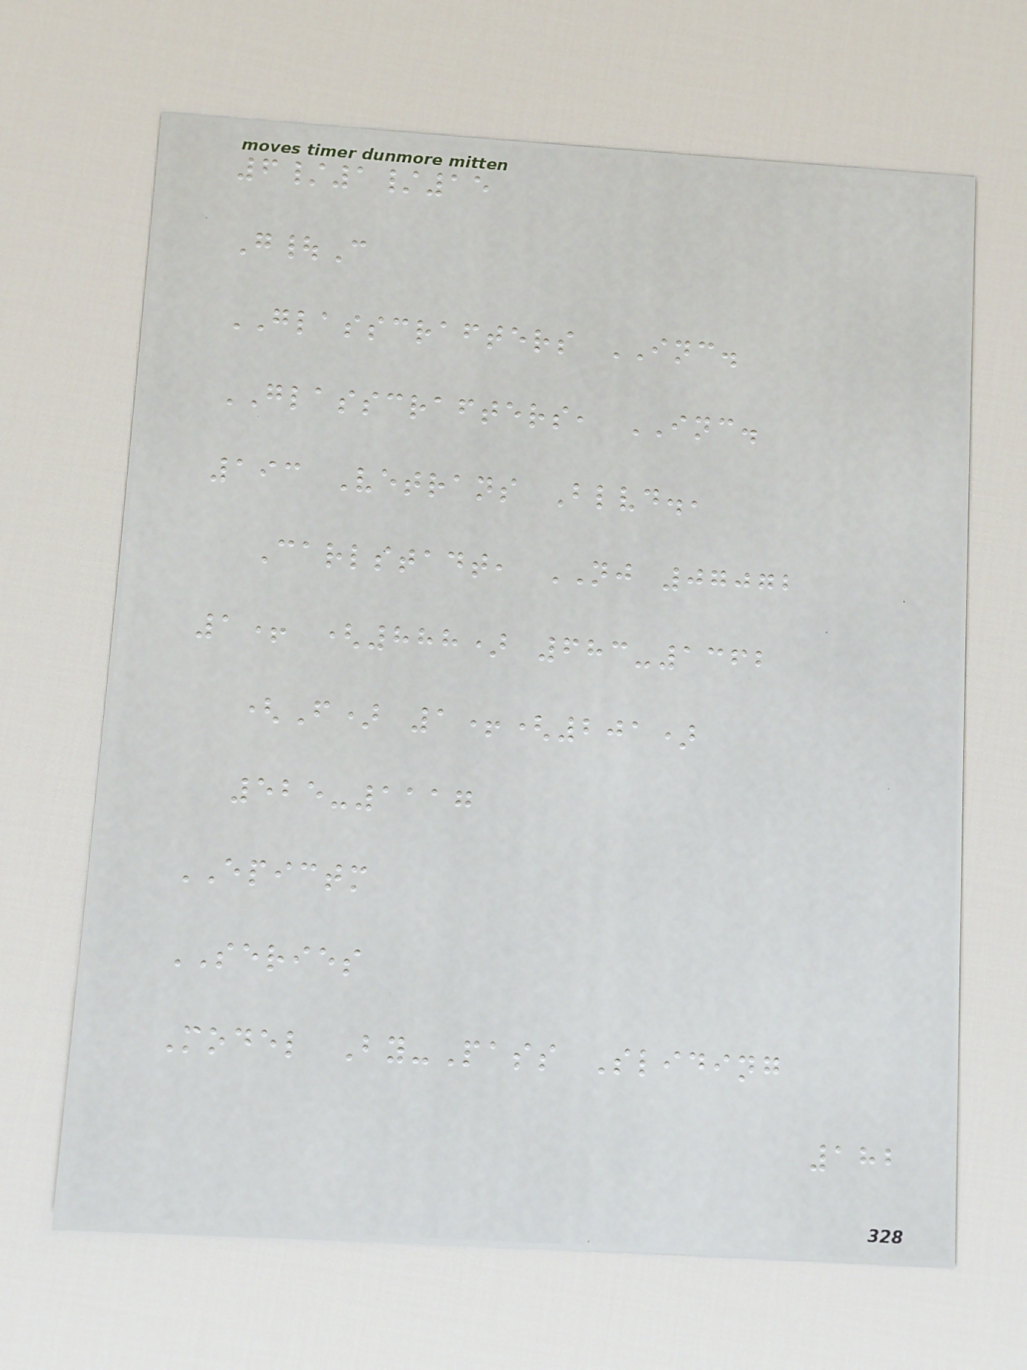6/1/15
G|C
GLASSCRAFTERS INC.
GLASSCRAFTERS, INC.
193 Vetrans Blvd.,
Carlstadt, NJ 07072
1+ (888) 683-1362
(F) 1+(201)
525-1117
EPICTM
SERIES
Model By-Pass Sliding
182
